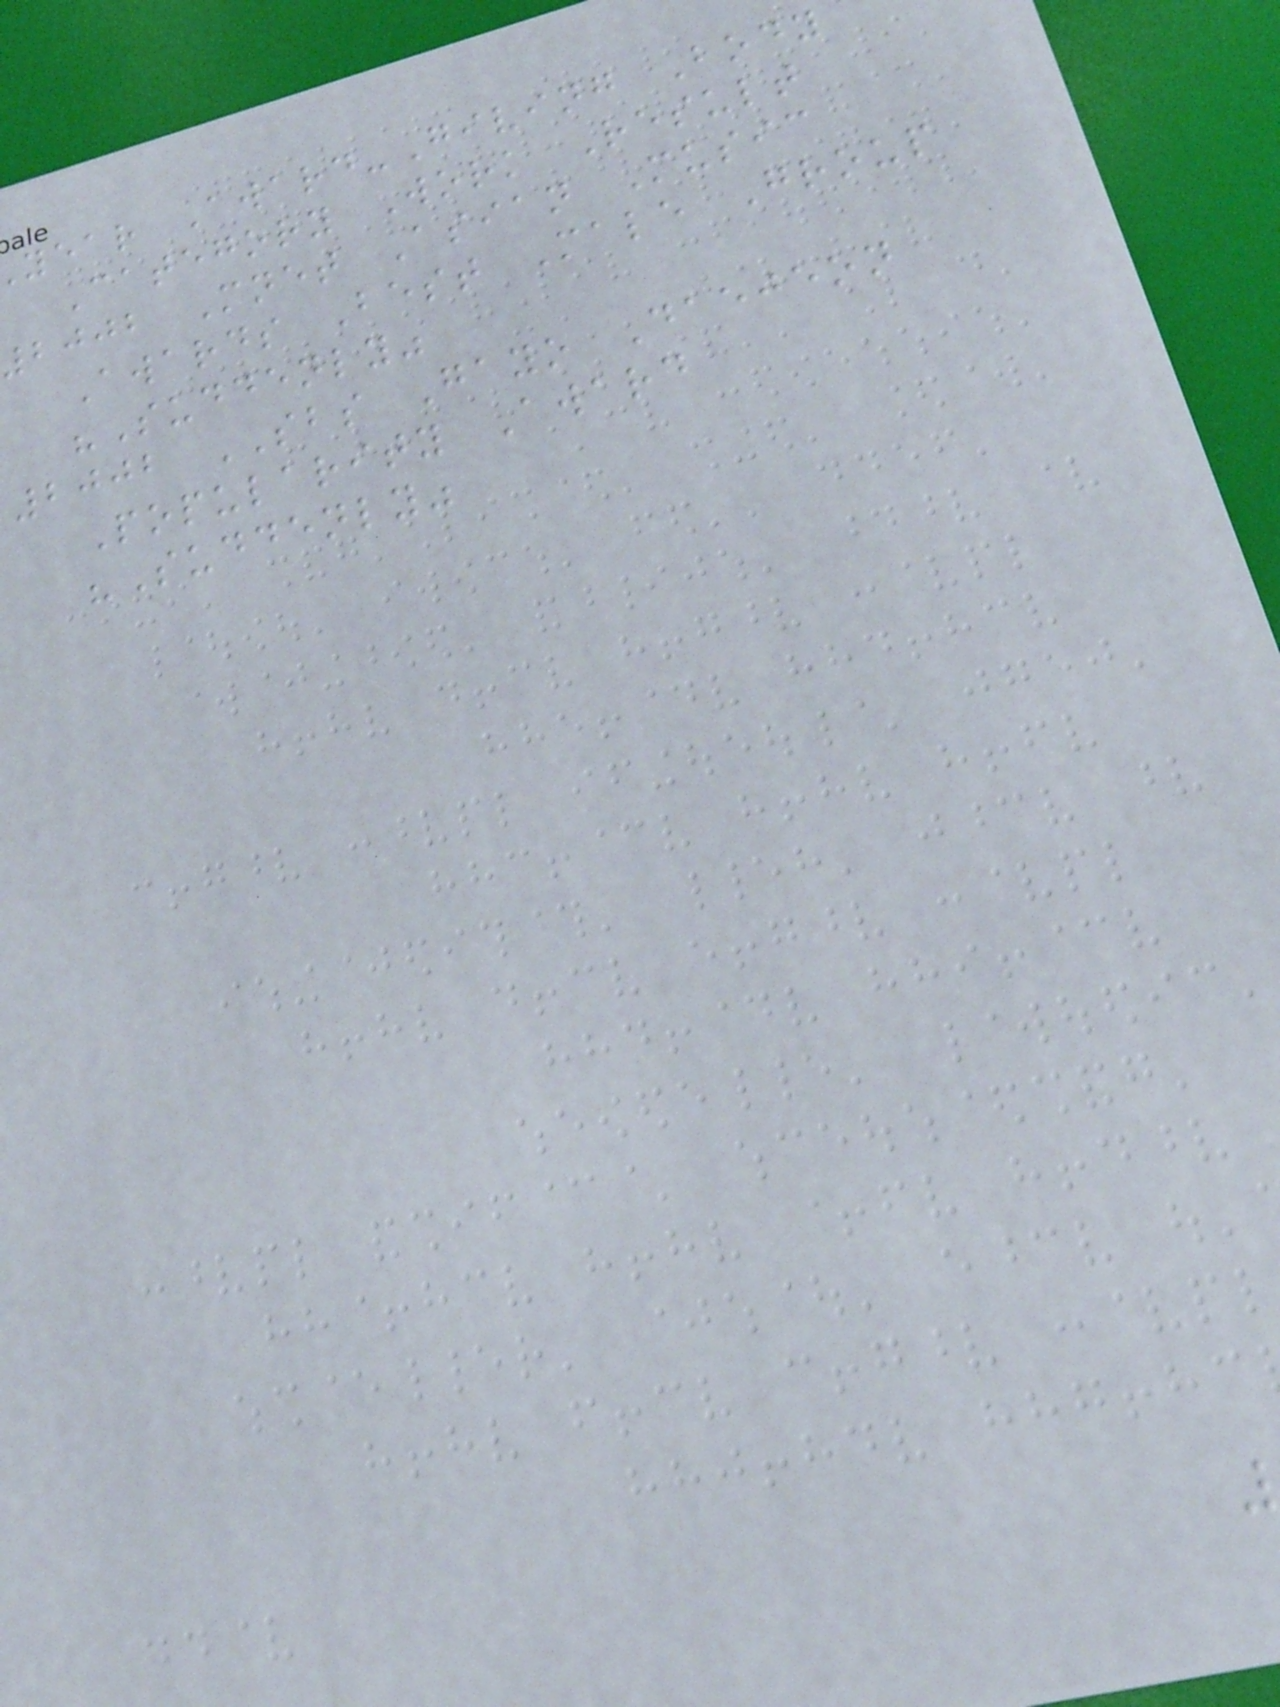year Award-Giving Body
Category Work Result
2002 Mnet Asian Music
Awards Best Male Group
"Suddenly"
2002 SBS Gayo Daejeon
Popularity Award
"Suddenly"
